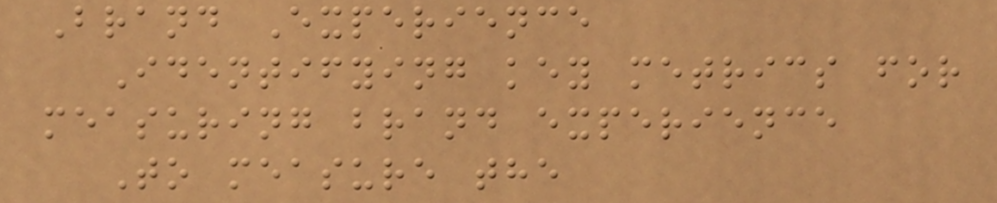Brand Experience
Identifying key metrics for
measuring brand experience
To measure the
